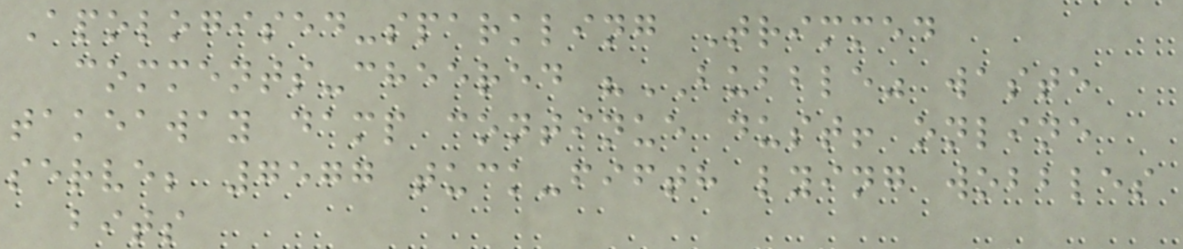Apologised-sparkling Trimmed
comments-cheered "BUBBLE" waste
takeaway damp continue dust! online
serve; 7577 tuck-fifth lying wobbles
bits
